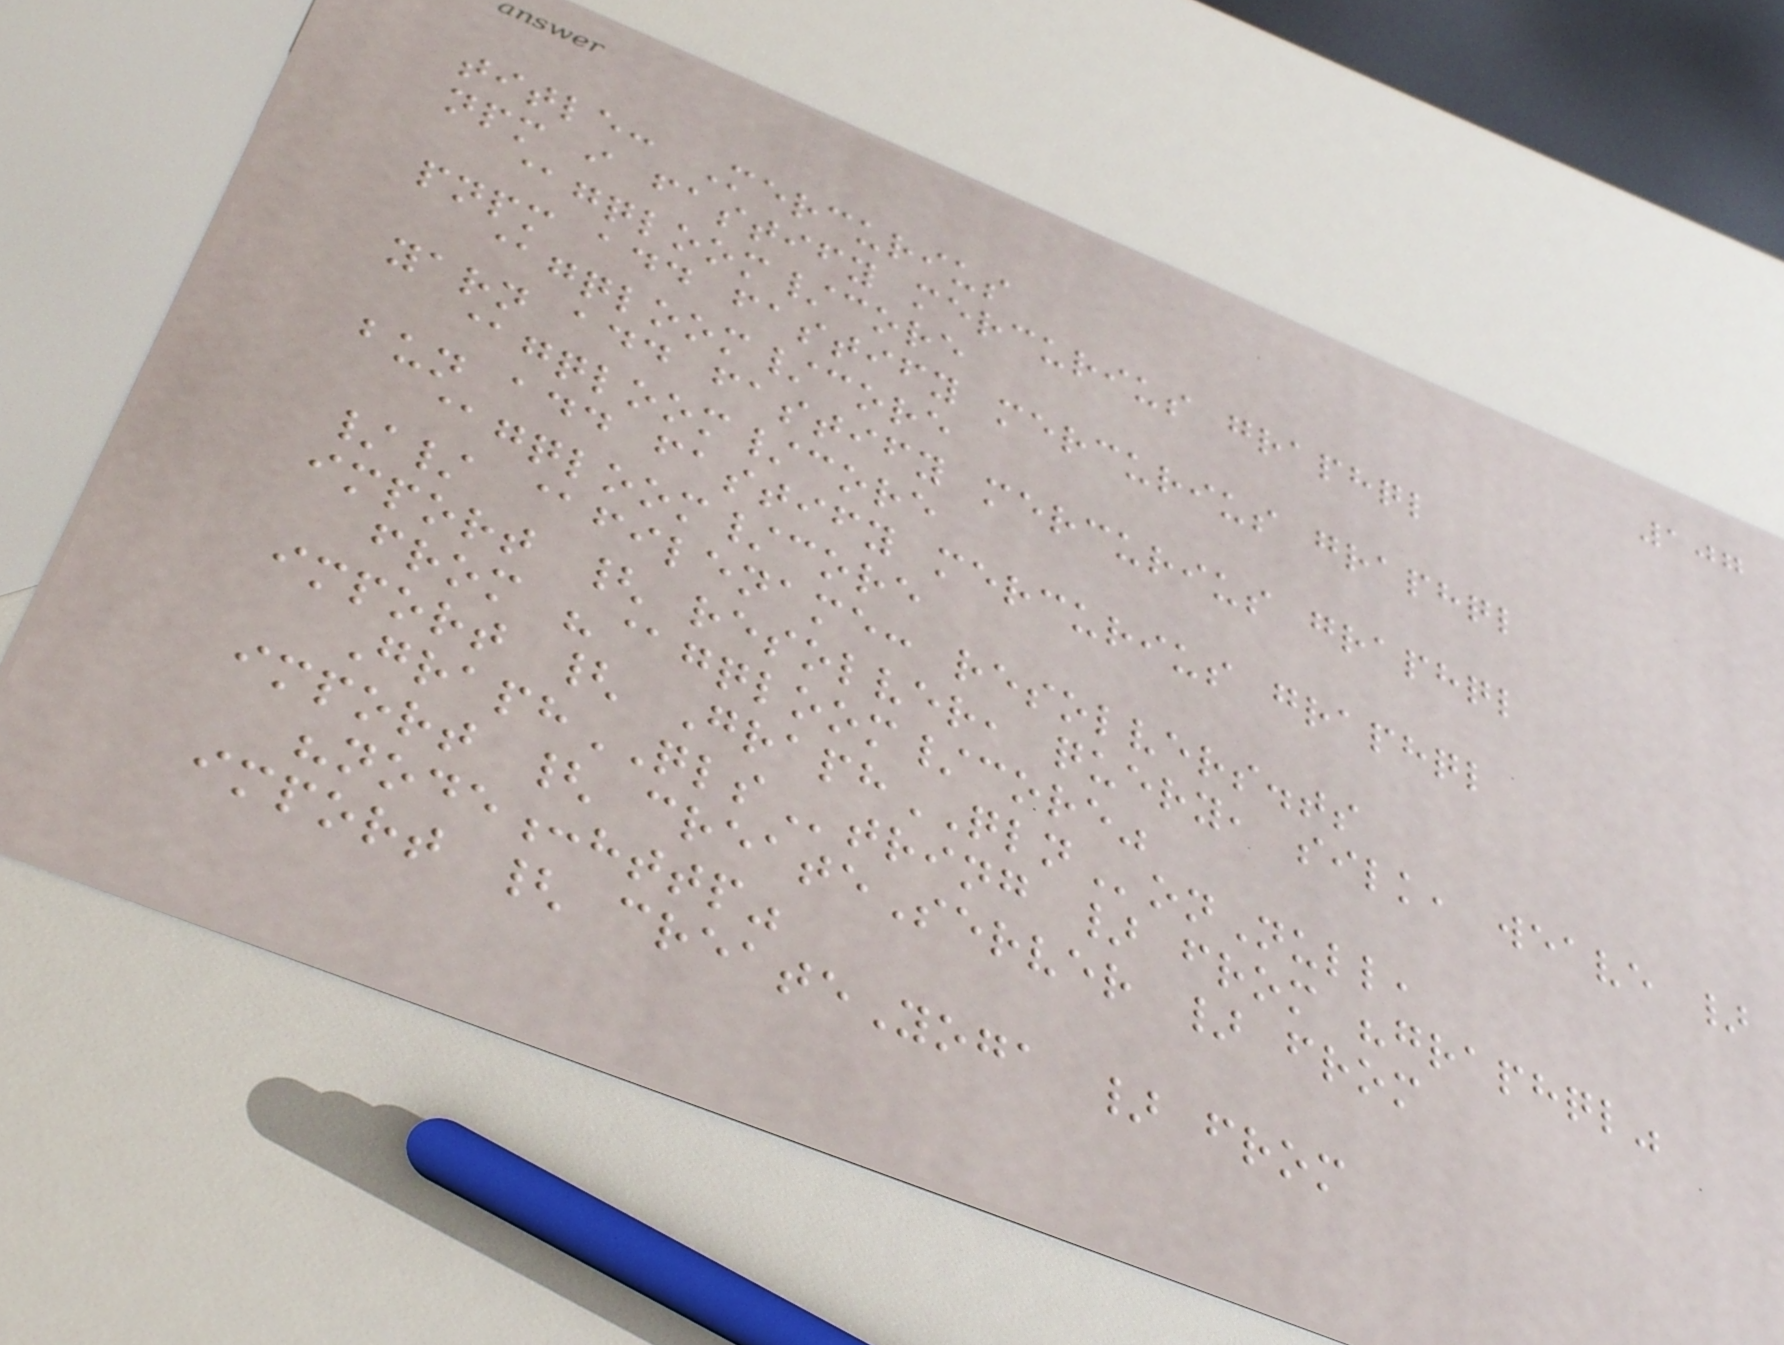107
title: Mercurius
npm i fastify mercurius graphql
@gqloom/core
pnpm add fastify mercurius graphql
@gqloom/core
yarn add fastify mercurius graphql
@gqloom/core
bun add fastify mercurius graphql
@gqloom/core
// @filename: resolvers.ts
import { resolver, query, silk, weave }
from "@gqloom/core"
import { GraphQLNonNull,
GraphQLString } from "graphql"
import { createServer } from
"node:http"
import { createYoga } from
